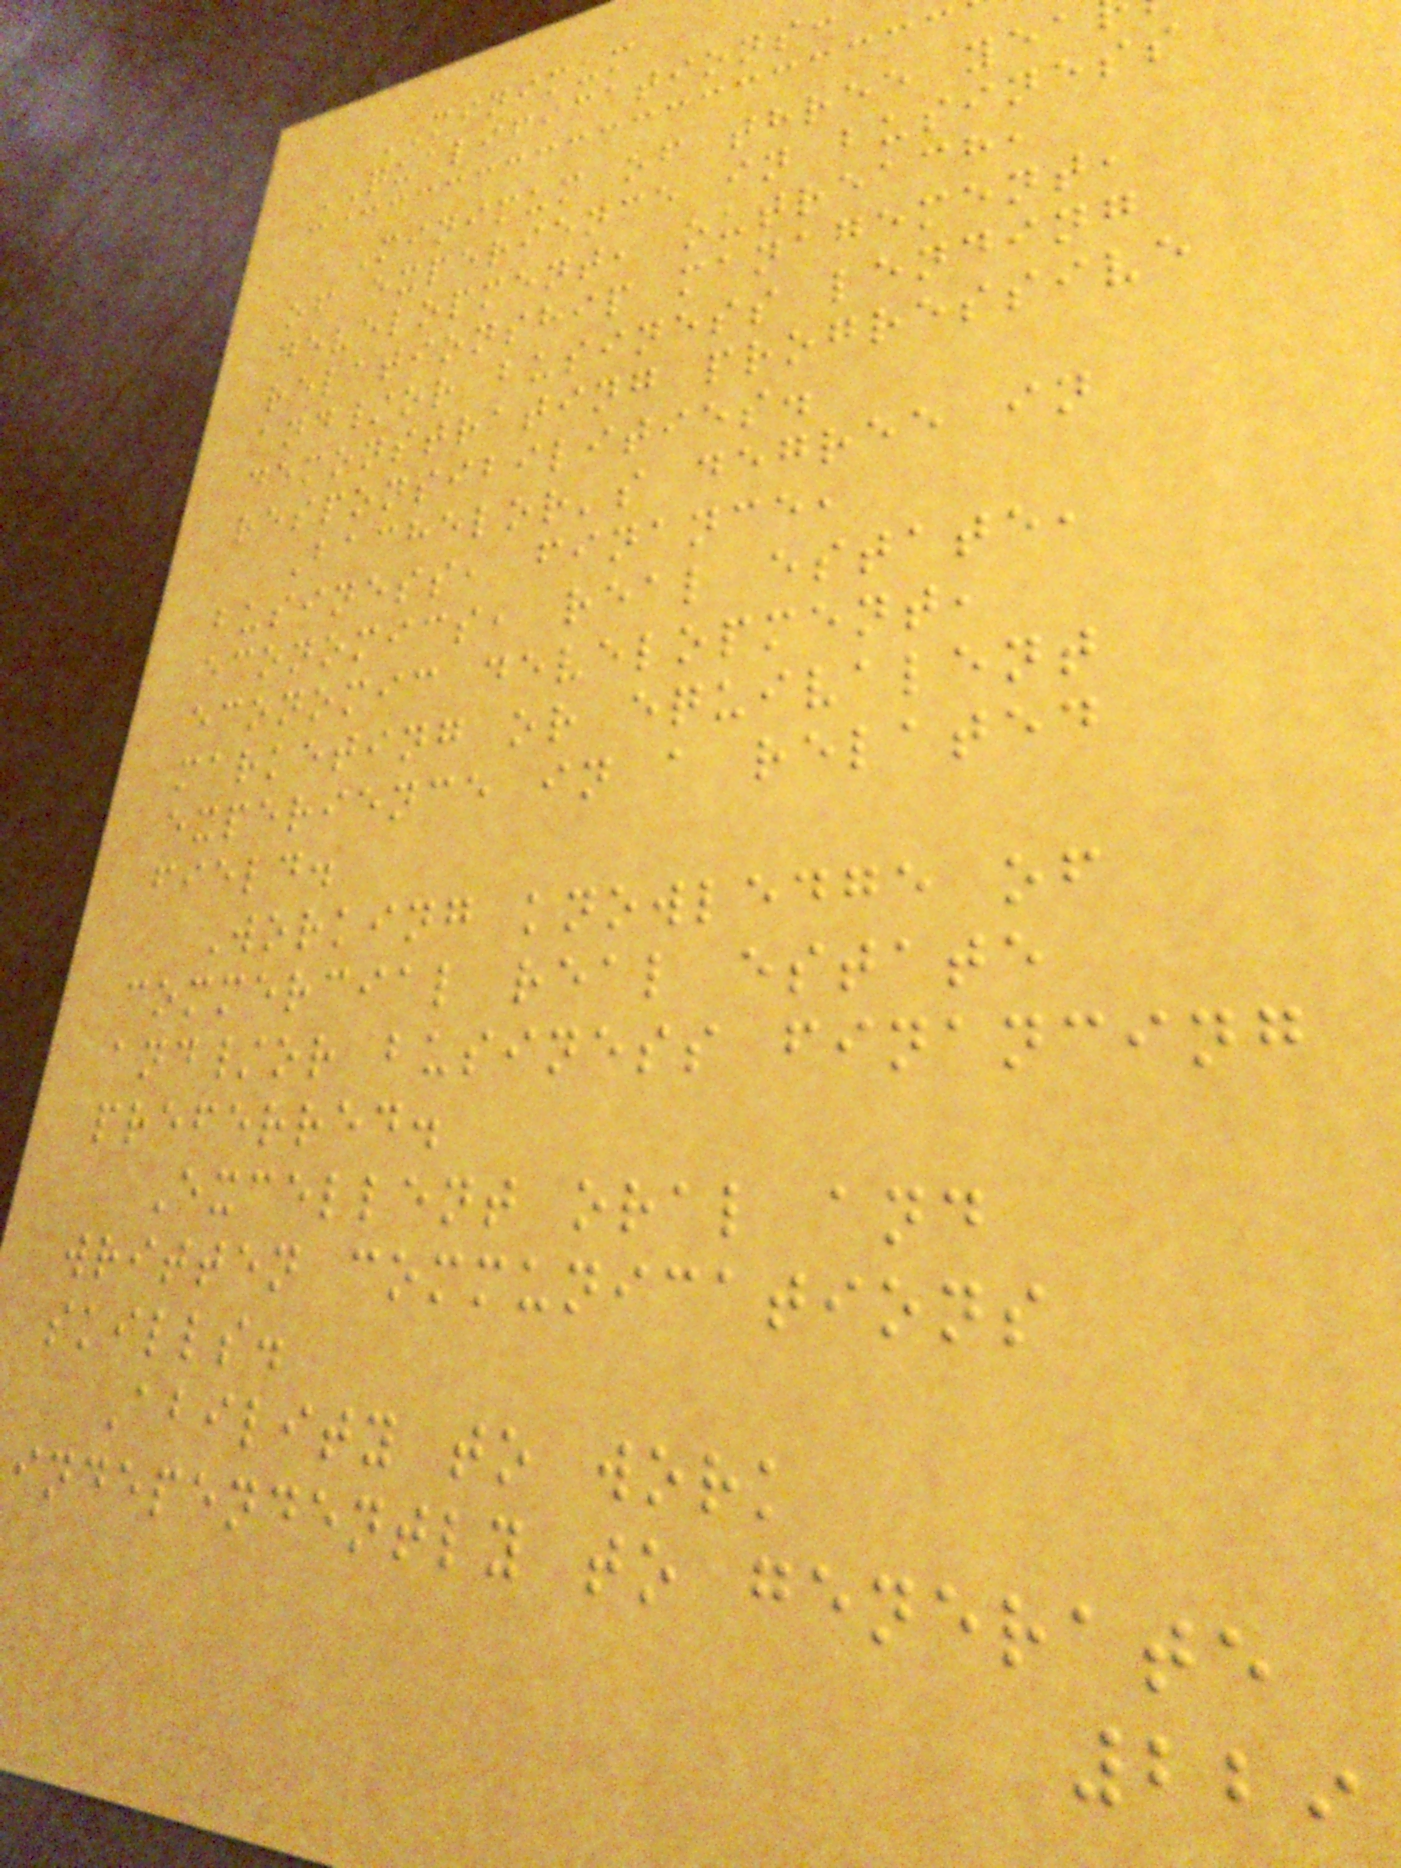MINIMUM
QUALIFICATIONS:
Minimum of three yea
of experience in business
development, outreach,
relationship management,
and/or business lending
demonstrating progressive
responsibilities.
Bachelor's degree in
business, finance,
economics, real estate,
economic development,
marketing or equivalent
experience in a related
field.
Working knowledge of
commercial real estate
and/or business financing
preferred.
Excellent oral and
written communications
skills.
Ability to work
independently to generate
229
